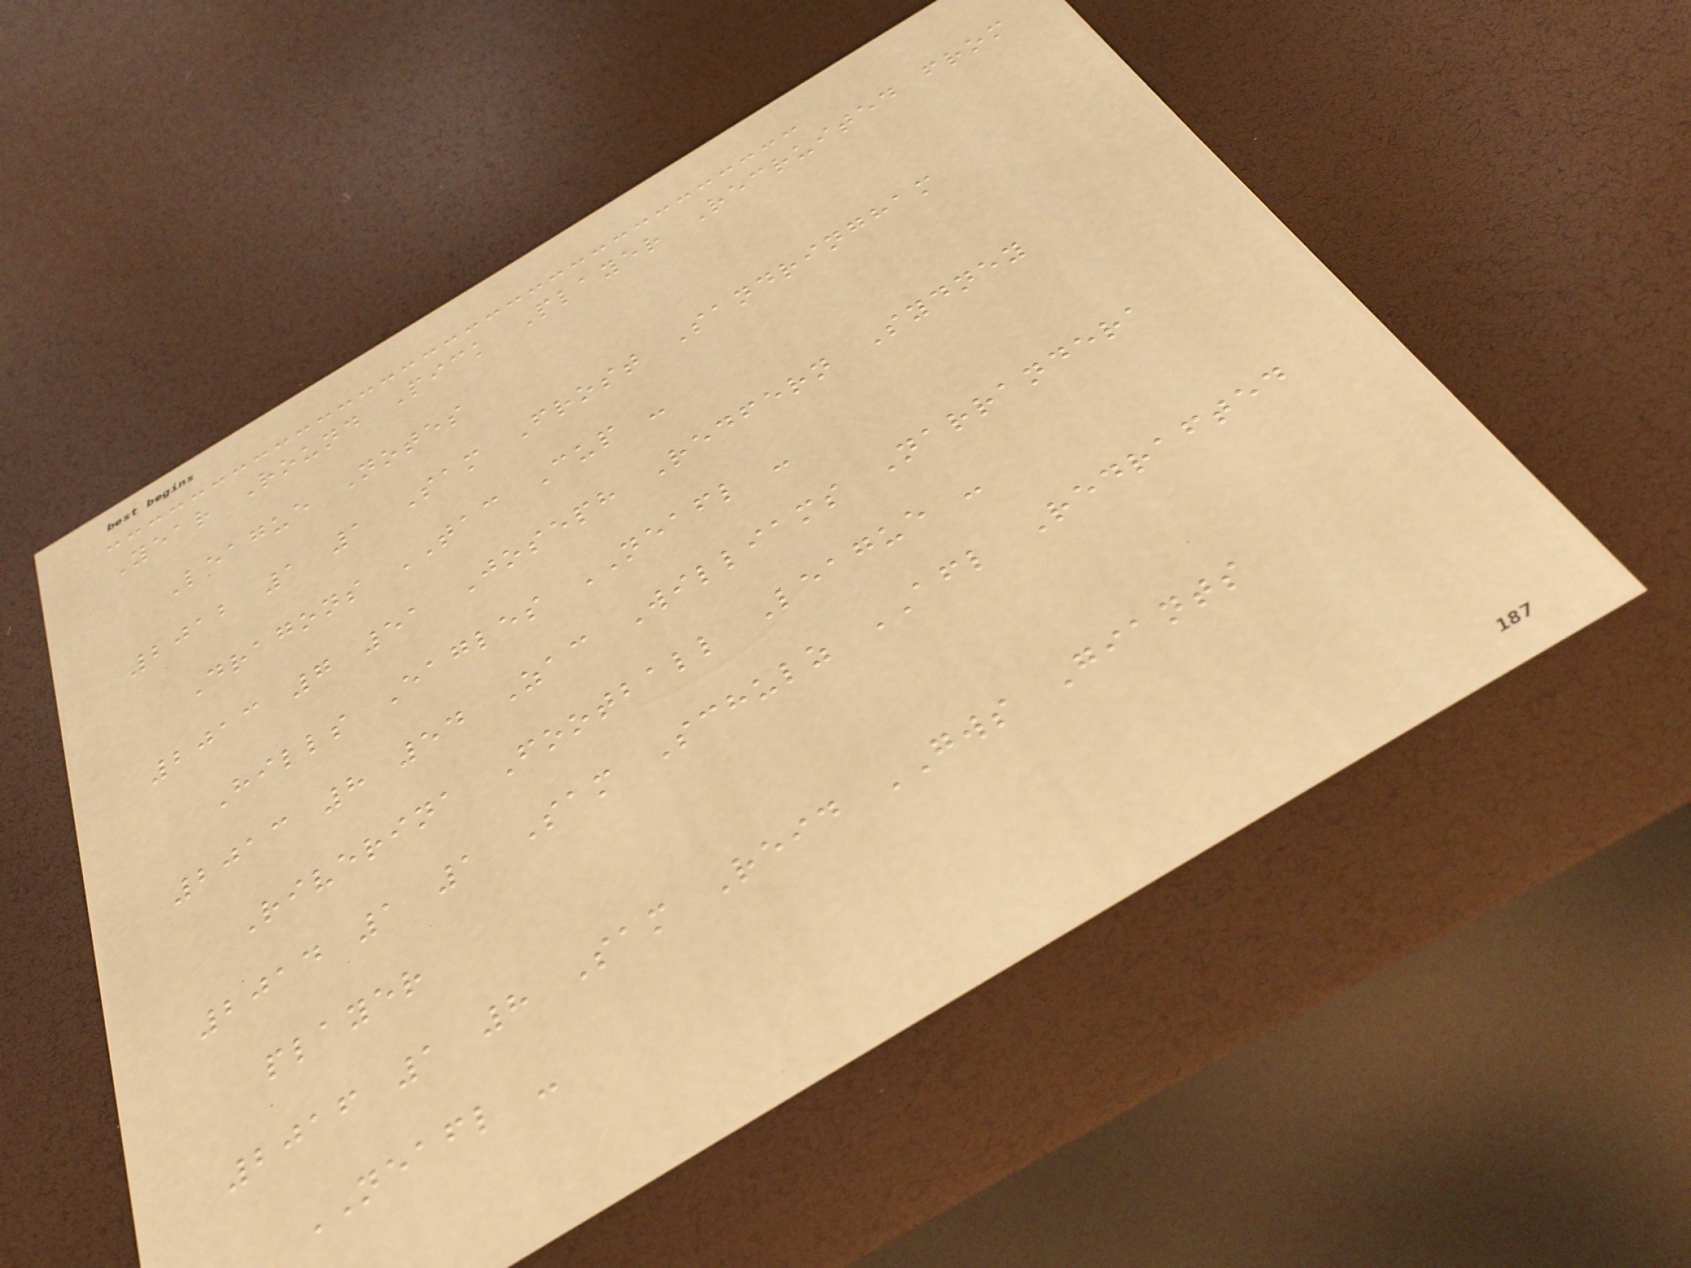Year Round Pick Player Recruited from
League Notes
2012 1 1 Sam Frost Sandringham
Dragons TAC Cup -
2013 7 51 Joseph Redfern Sydney
Hills Eagles NEAFL -
2013 8 54 Zac Williams Narrandera
Riverina Football League -
2014 1 1 Sam Schulz AFL Redrafted
player
2016 1 8 Sam Reid GWS Giants
NEAFL -
